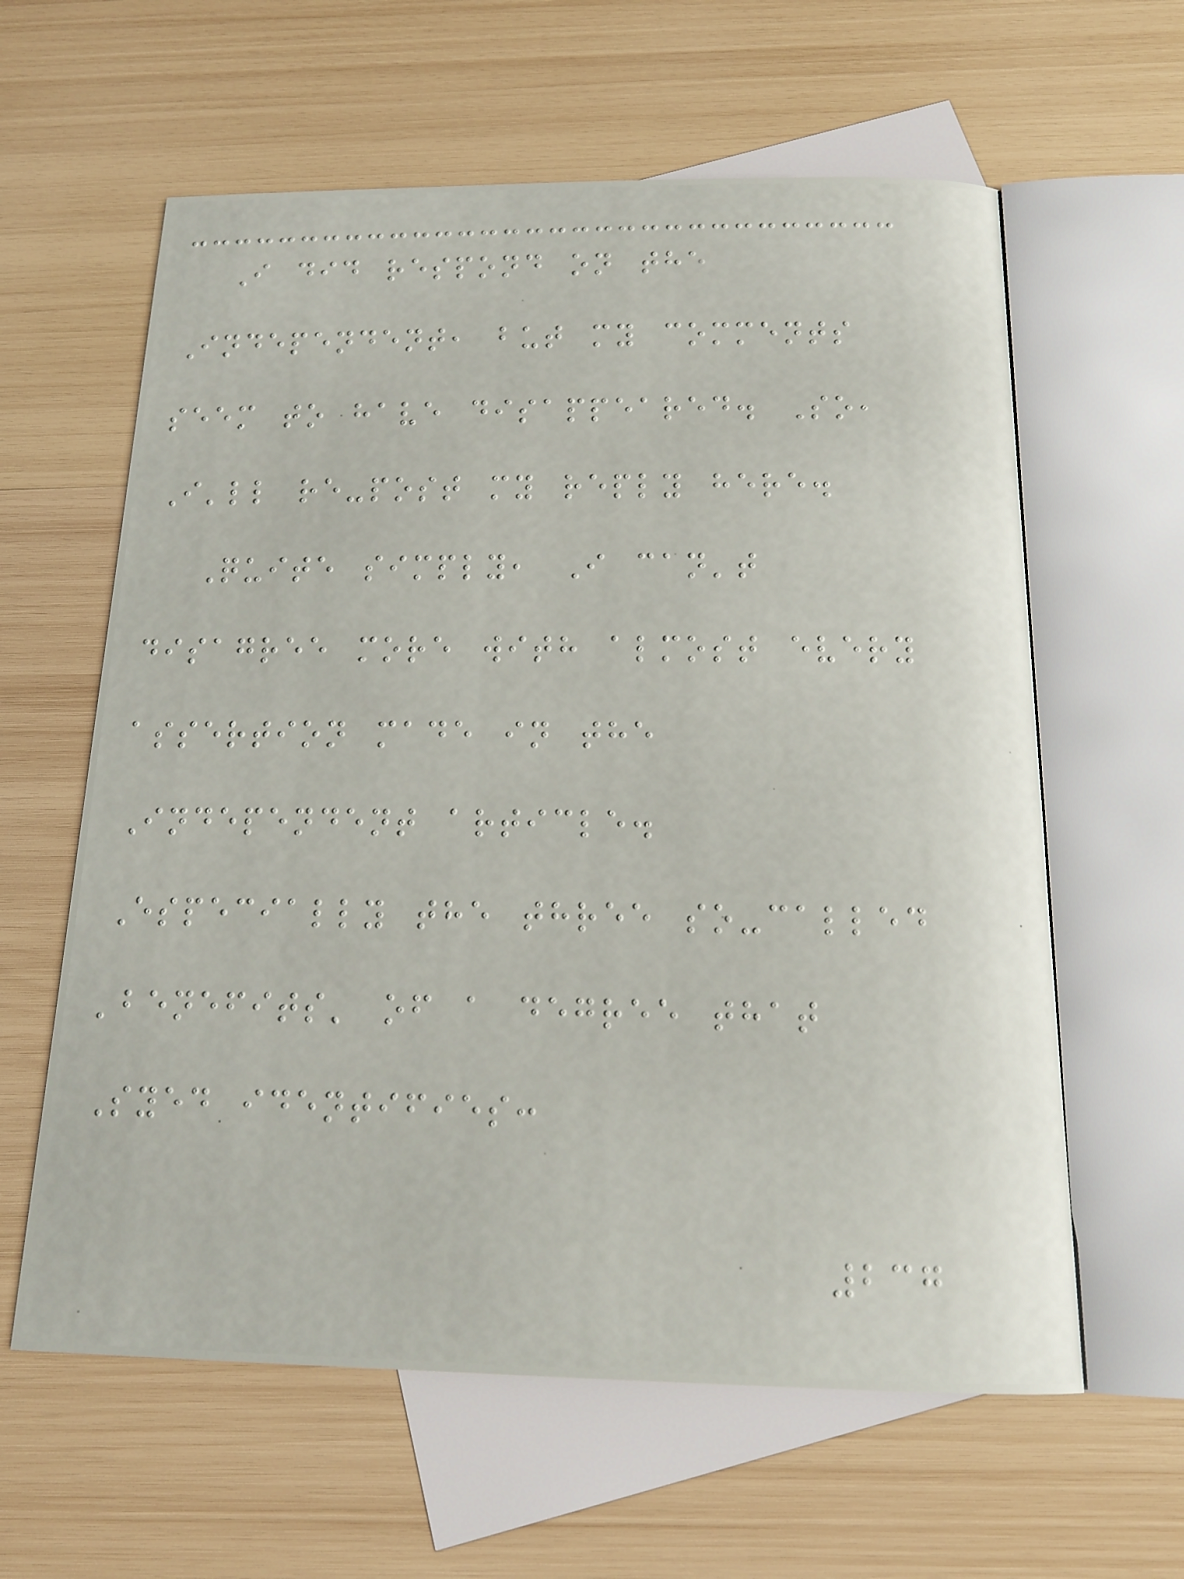I did respond on the
Independent, but my comments
seem to have disappeared. So,
I'll re-post my reply here.
Quite simply, I can't
disagree more with almost every
assertion made in the
Independent article.
Especially the three so-called
'benefits' of a degree that
Syed identifies:
237
